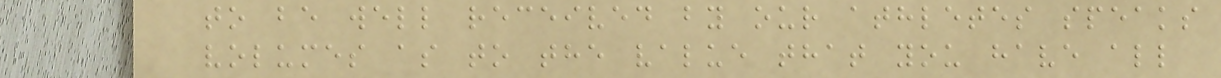to be well received by our athletes speaks
volumes as to the value that you have all
